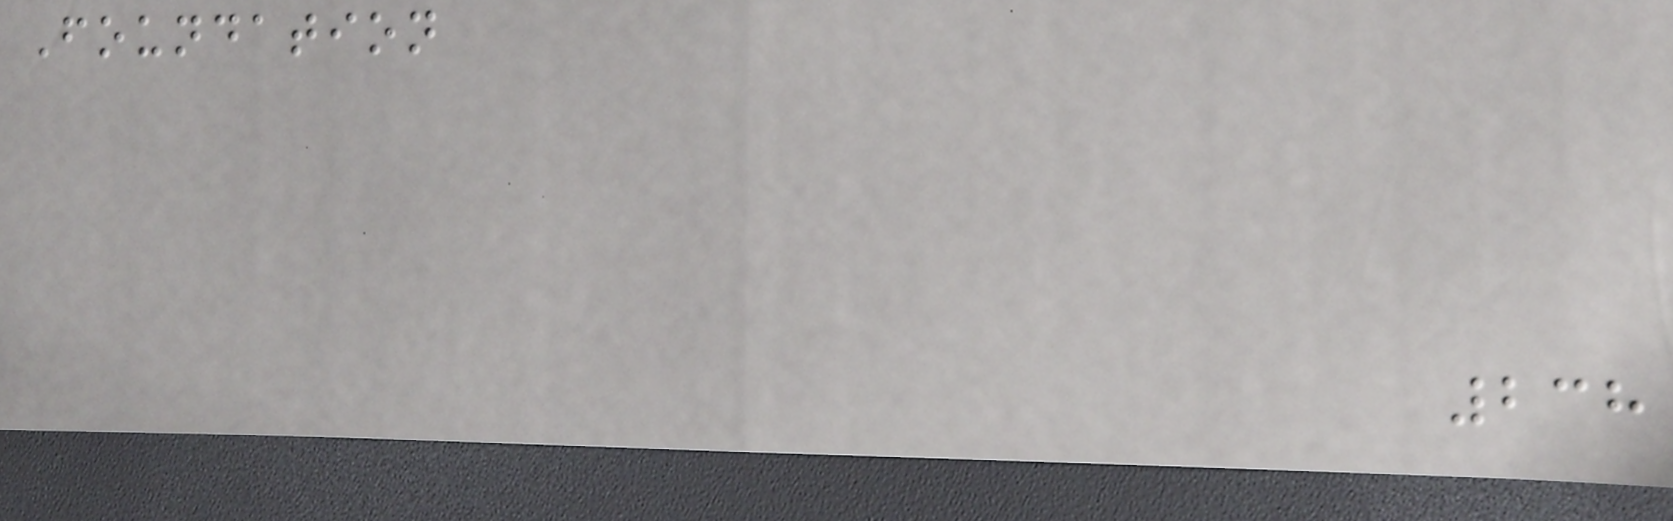Foundation
238
